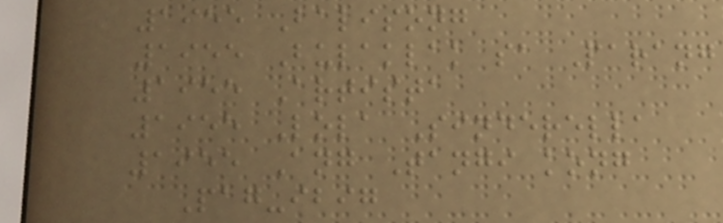1955 Balisong
1955 Bulaklak sa Parang
1955 Artista
1955 Lola Sinderella
1955 Ang Tangi kong
Pag-ibig
